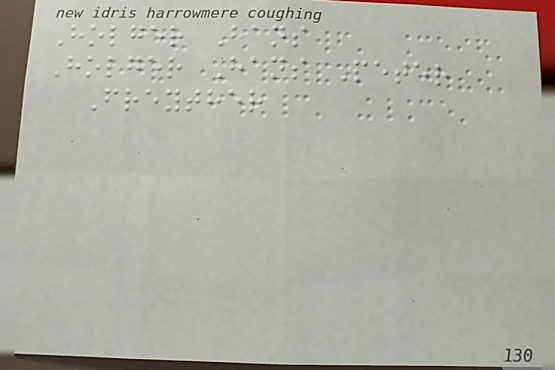Holger Hans
Holger Hans Peter
Freyther
